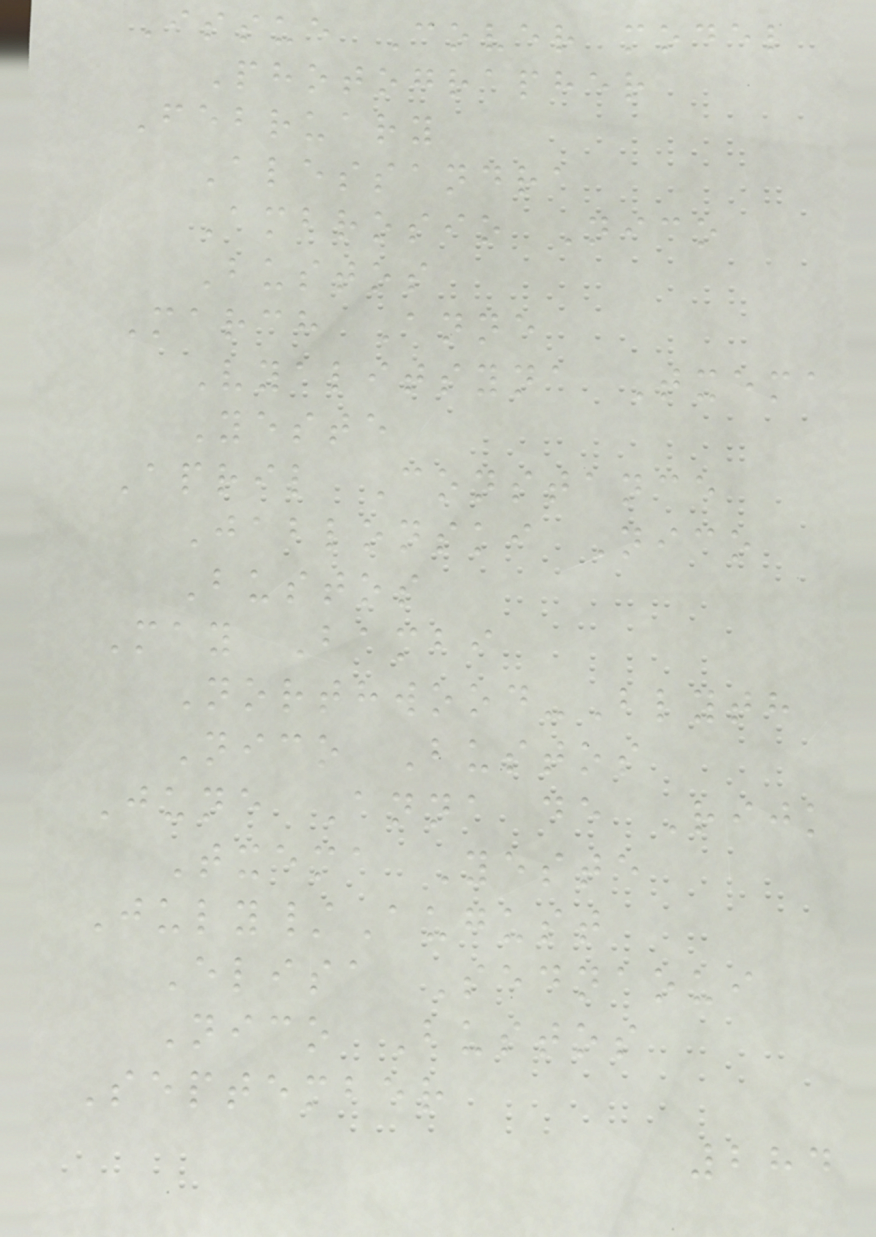Issue Cover model
Photographer
February
Alessandra
Ambrosio Nico
Bustos
March Anne
Vyalitsyna Txema
Yeste
April Constance
Jablonski Nico
Bustos
May Bambi
Northwood-Blyth
Nico Bustos
June Anna de Rijk
Txema Yeste
July/August
Elisa Sednaoui
Nico Bustos
September
284
